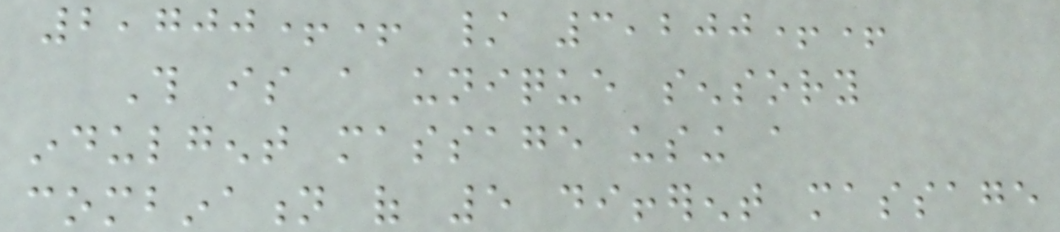2,700++ / 3,200++
This is a unique sensory
indulgent massage using a
combination of 5 different massage
